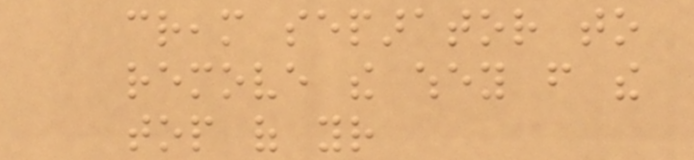cream separator to
remove the whey from the
top of your
